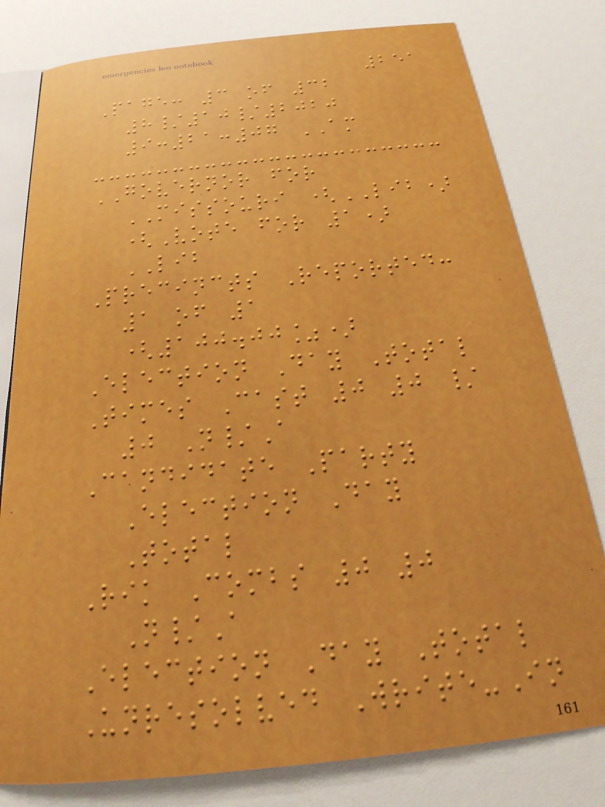251
Page: 3 of 32
8/10/2020
9:21:07 AM
GOVERNOR for
MISSOURI (LIB)
(Vote for 1)
LIB
Precincts Reported:
1 of 1
(100.00%)
Election Day Total
Times Cast 0 0 /
0 N/A
Candidate Party
Election Day
Total
Rik Combs 0 0
N/A
Election Day Total
Unresolved Write-In
